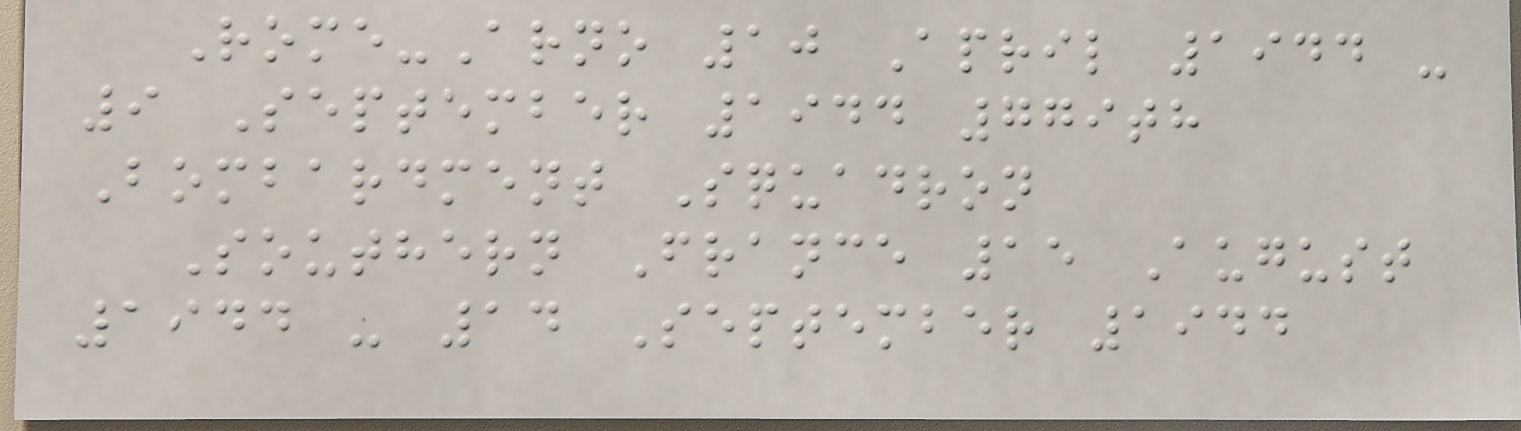Rome-Arno 10 April 1944 -
9 September 1944 779th
Bombardment Squadron
Southern France 15 August
1944 - 14 September 1944
